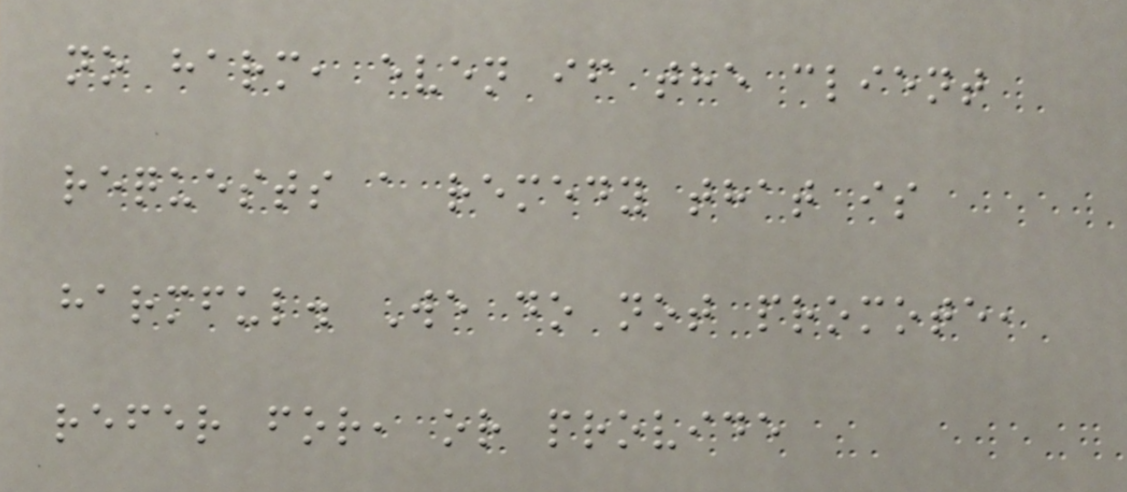no harm, even if the client
requests a remedy that is
harmful. We do not promote,
refer for, or provide
